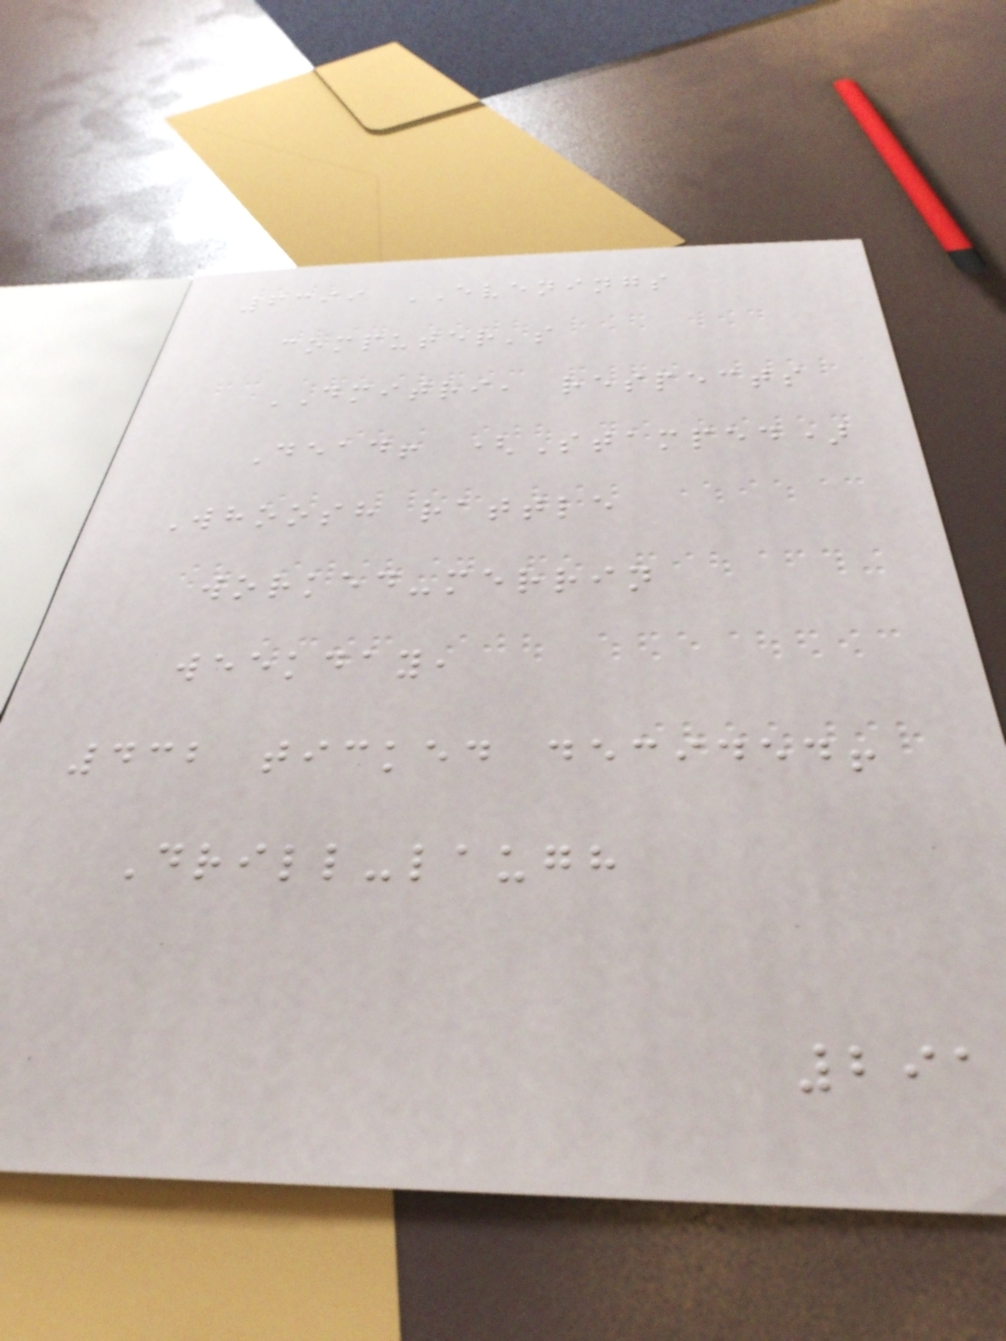6399 EVENINGS
computer's
DMITRI, respects
Dead! (Stamped)
Whoosh rattle
worked-merrin
weekday,
432 ticked decided!
Drill-laugh
291
